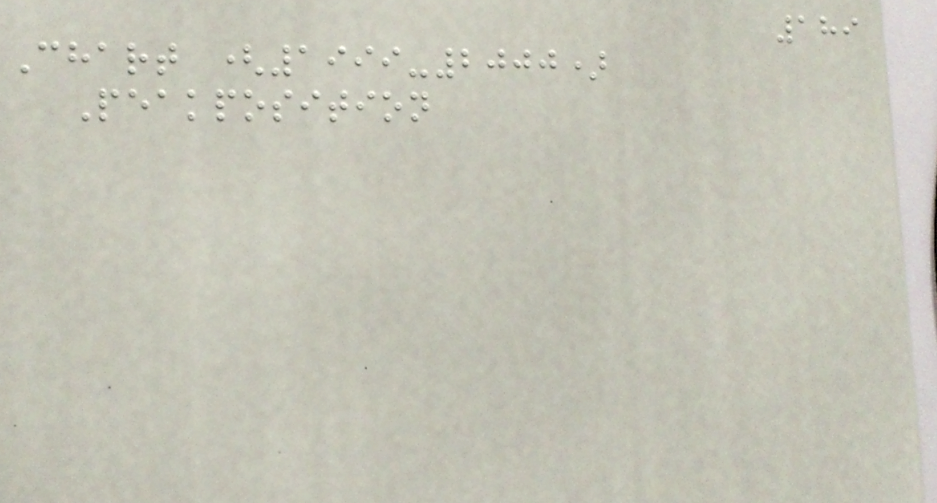189
Chart (1999-2000)
Peakposition
